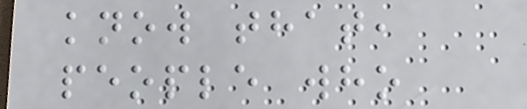know that,
people who
